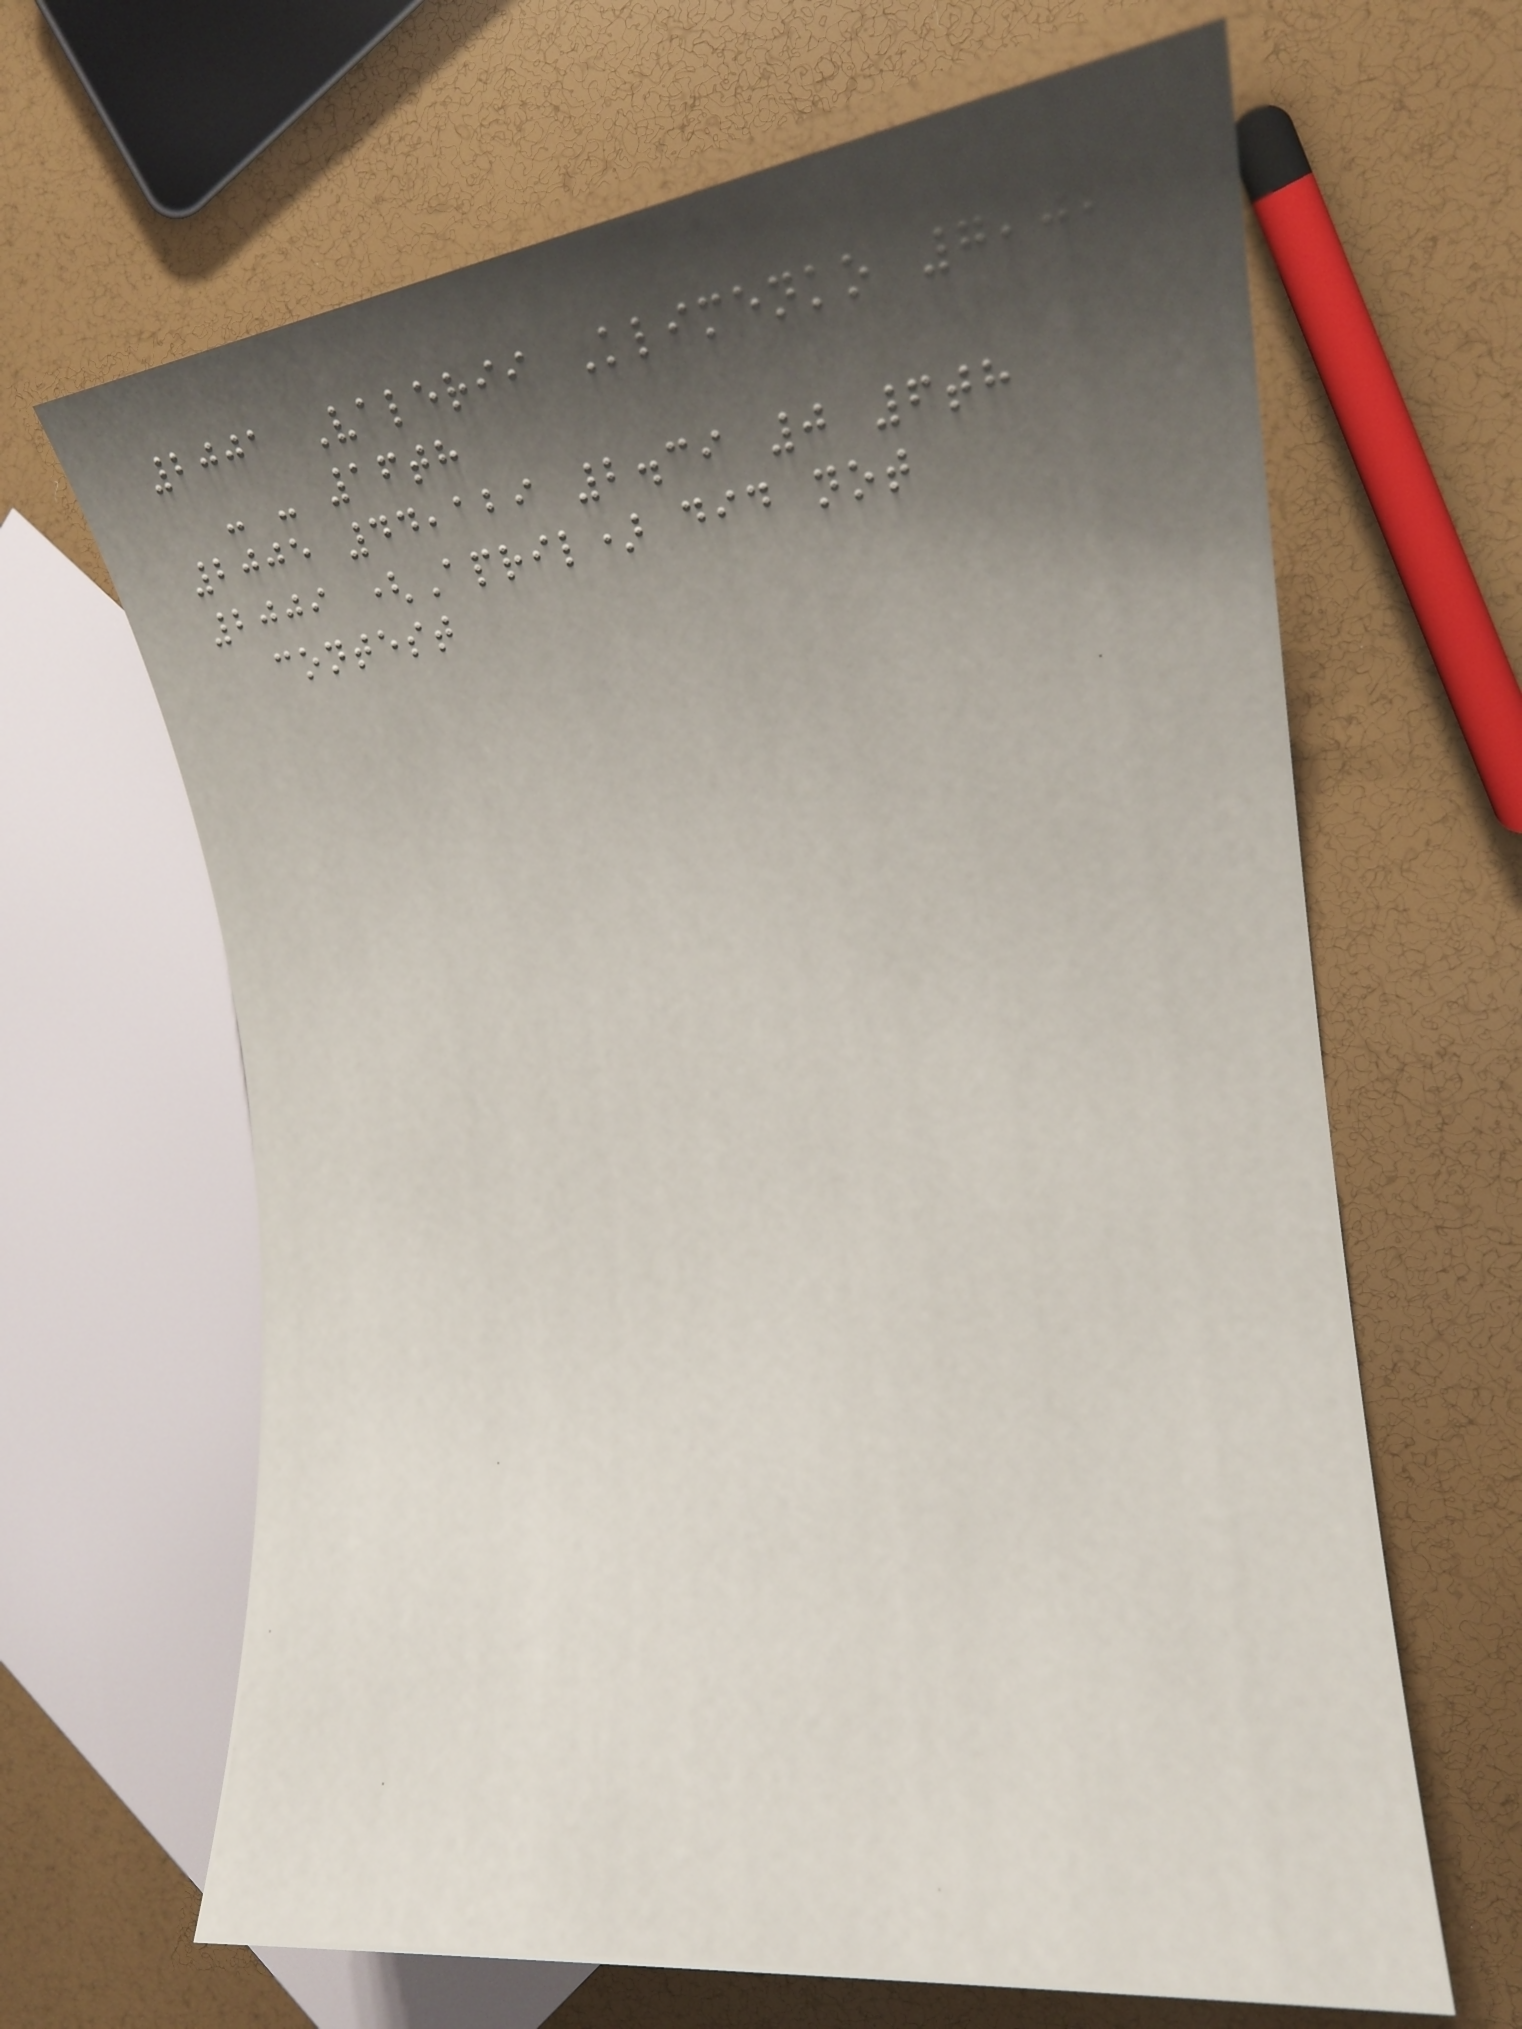2001 Valerii Klimenko 7,023
- - 16th
2005 44,129 2.39 0 6th
2009 (April) did not
contest
